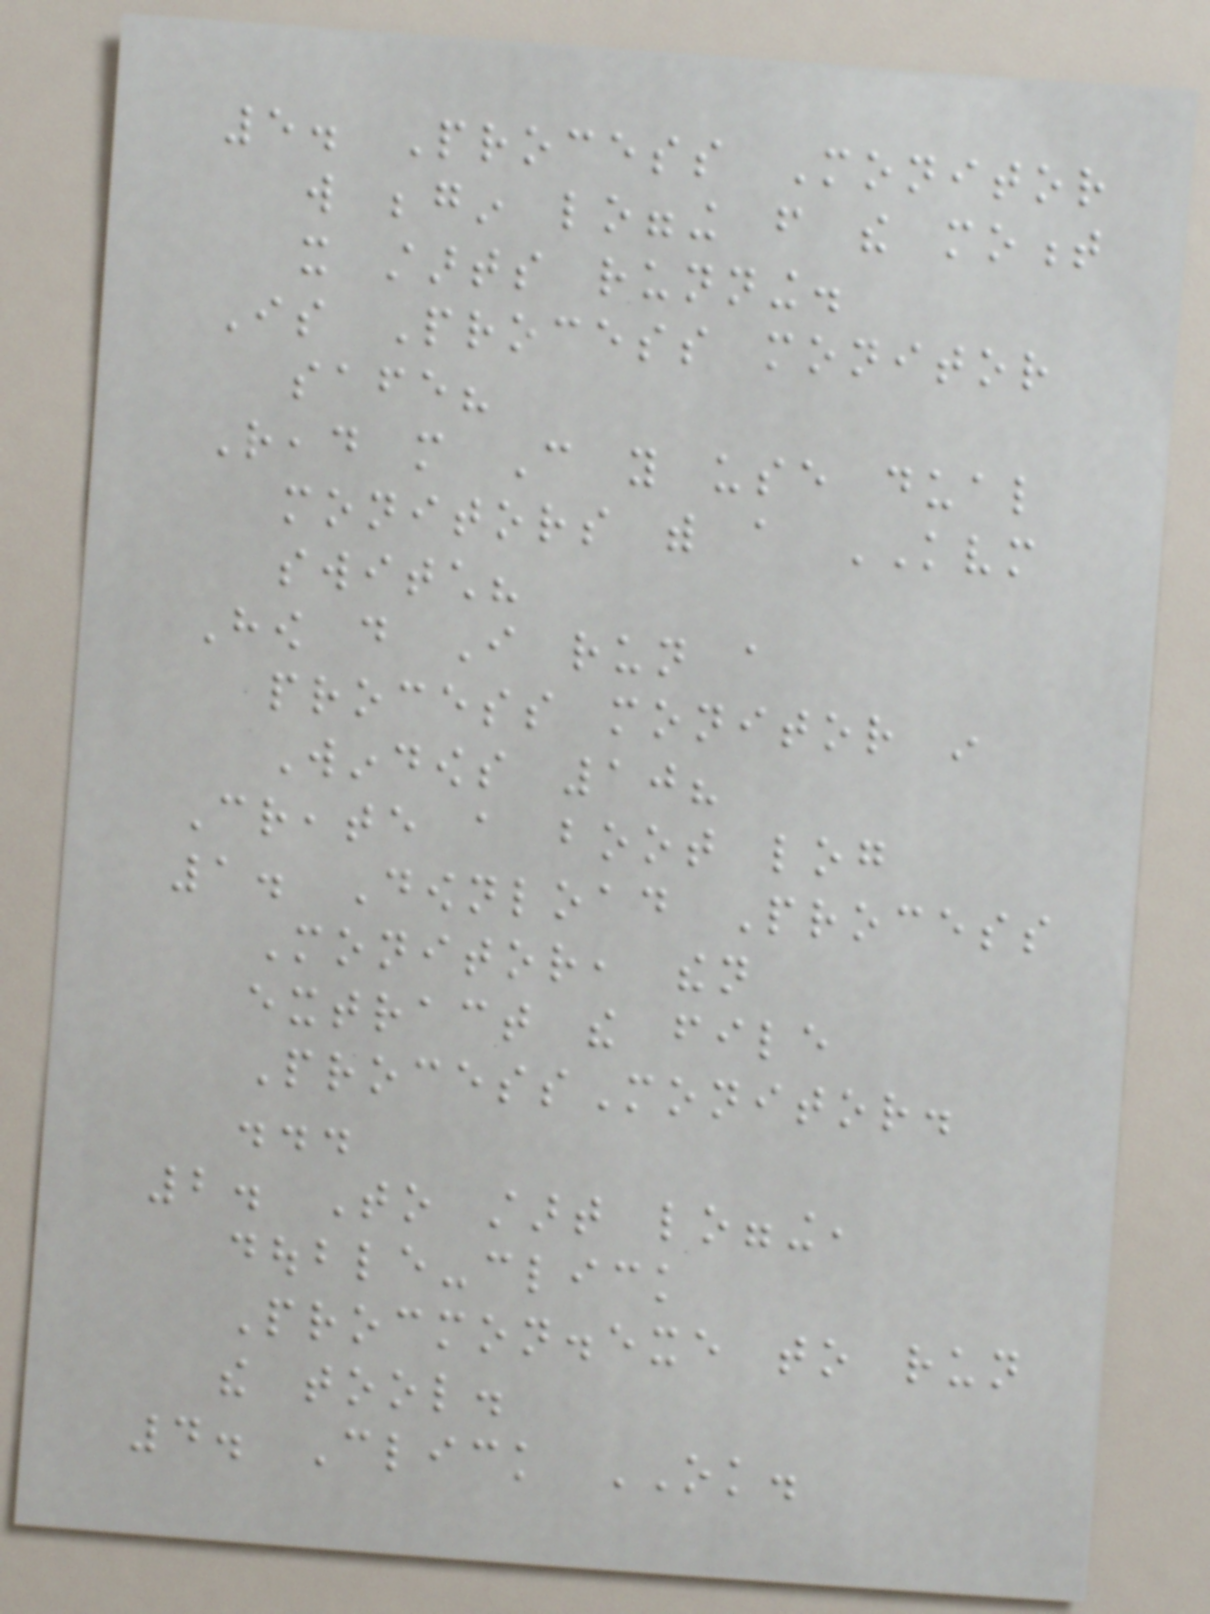5. Process Monitor
will begin logging from the moment
it starts running.
Is Process monitor
safe?
Read more Can you use dual
monitors with a KVM
switch?
How do I run a
process monitor in
Windows 10?
Create a boot log
1. Download Process
Monitor, then
extract the file
ProcessMonitor.
...
2. To start logging,
double-click
Procmon.exe to run
the tool.
4. Click OK.
